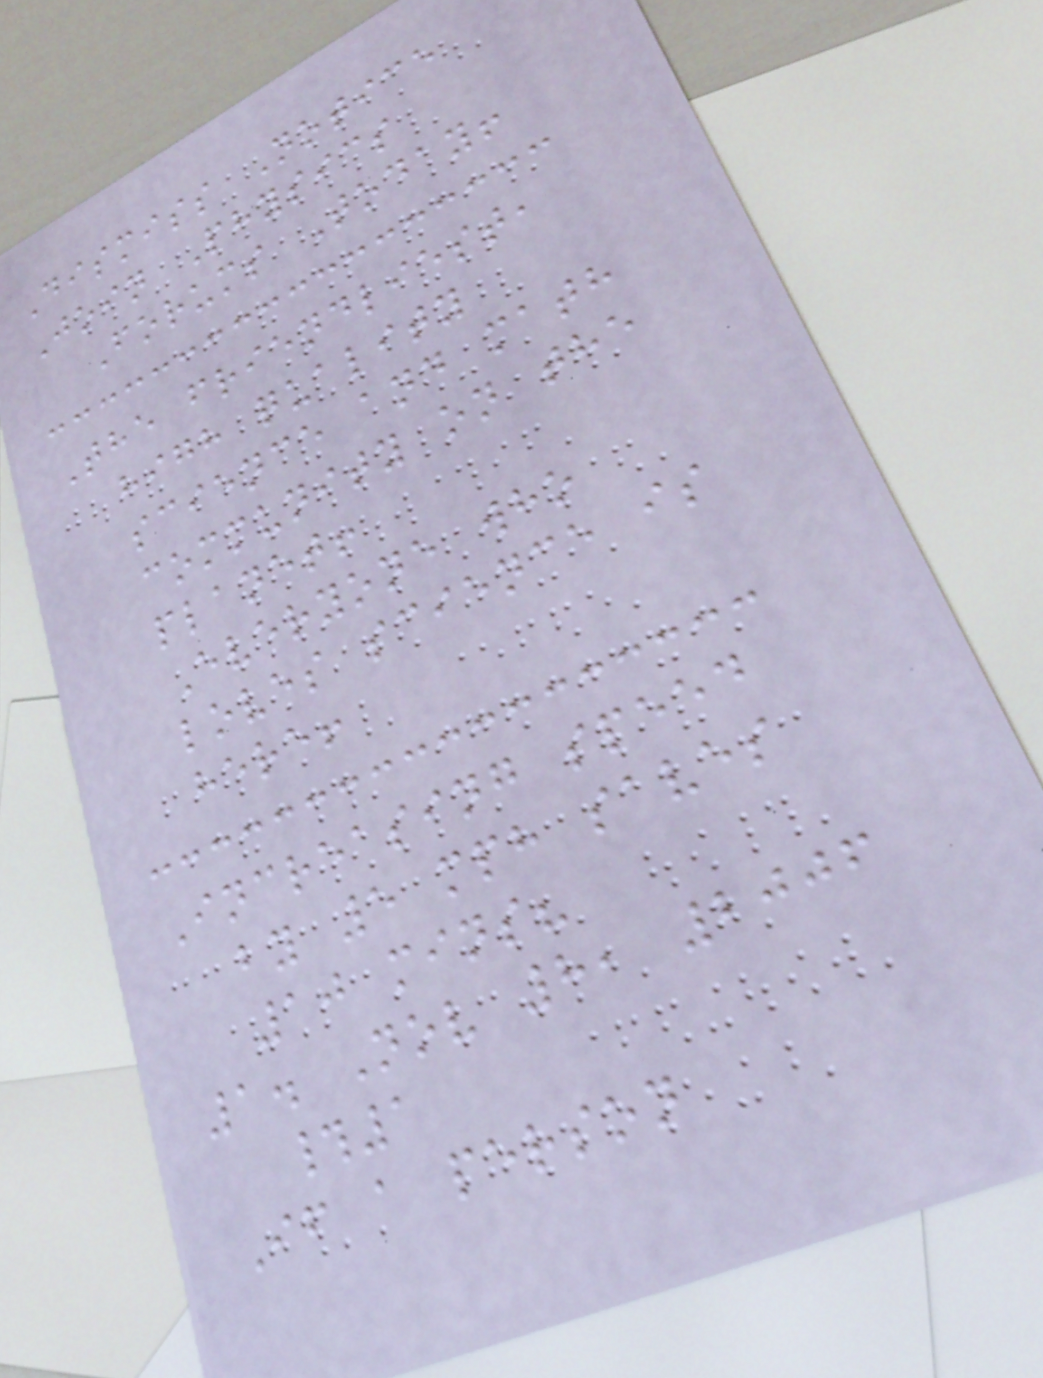Dismiss Notice
Join Physics
Forums Today!
The friendliest,
high quality
science and math
community on the
planet!
Everyone who
loves science is
here!
Increasing speed
by 5 mph saves
10 mins?
1. Nov 8, 2006
#1
If a person
